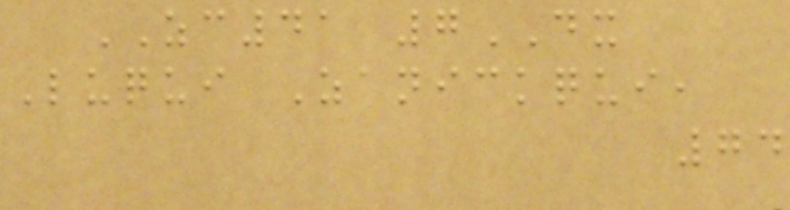ZC41 7DX
Luqui Zanickqui,
74
